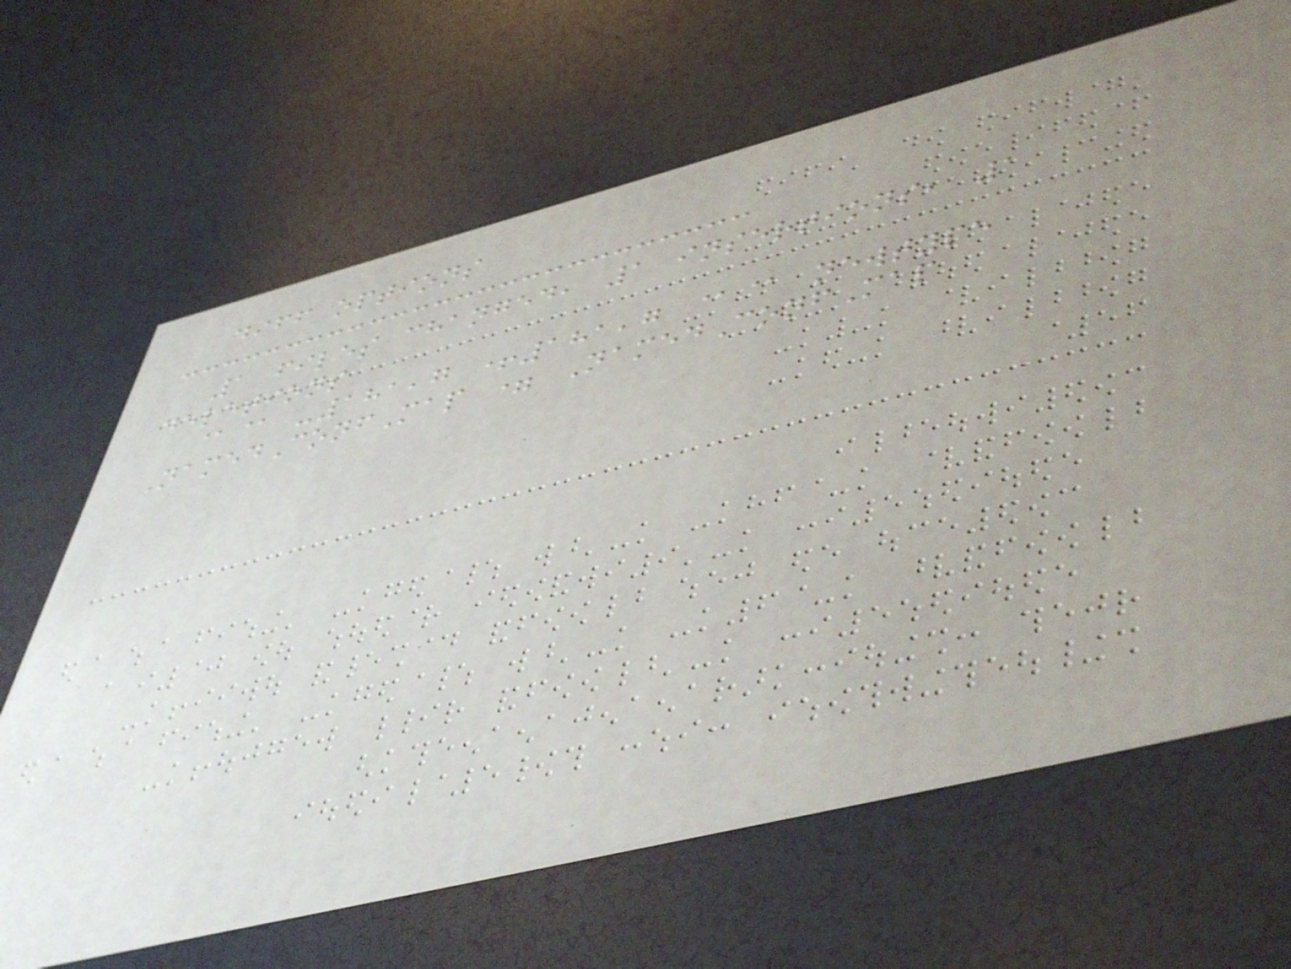diff options
1 files changed, 1 insertions, 1
deletions
@@ -181,7 +181,7 @@ newtype
NamedConfMap = NamedConfMap
